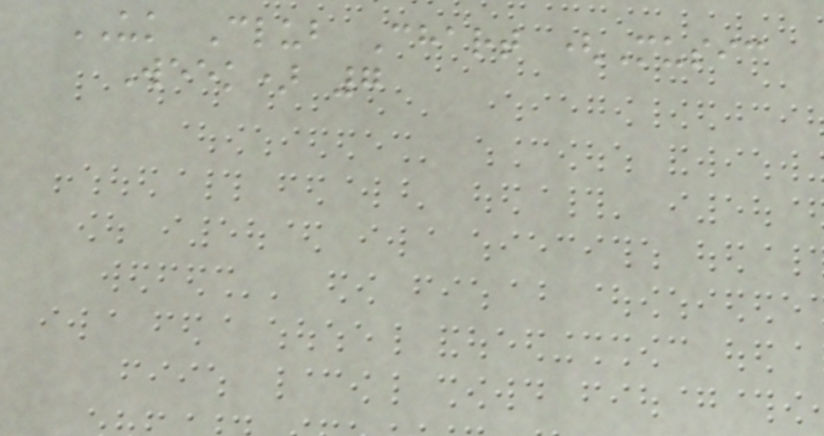UK Club Chart (Music
Week) 7
